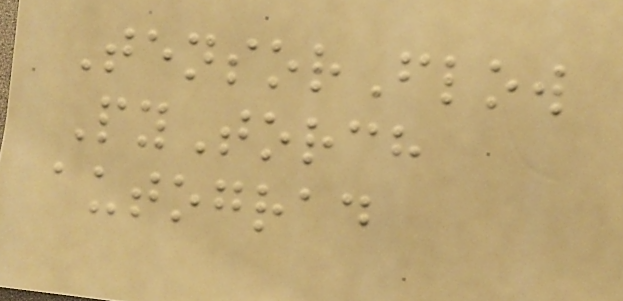TensorFlow
PyTorch
autograd
